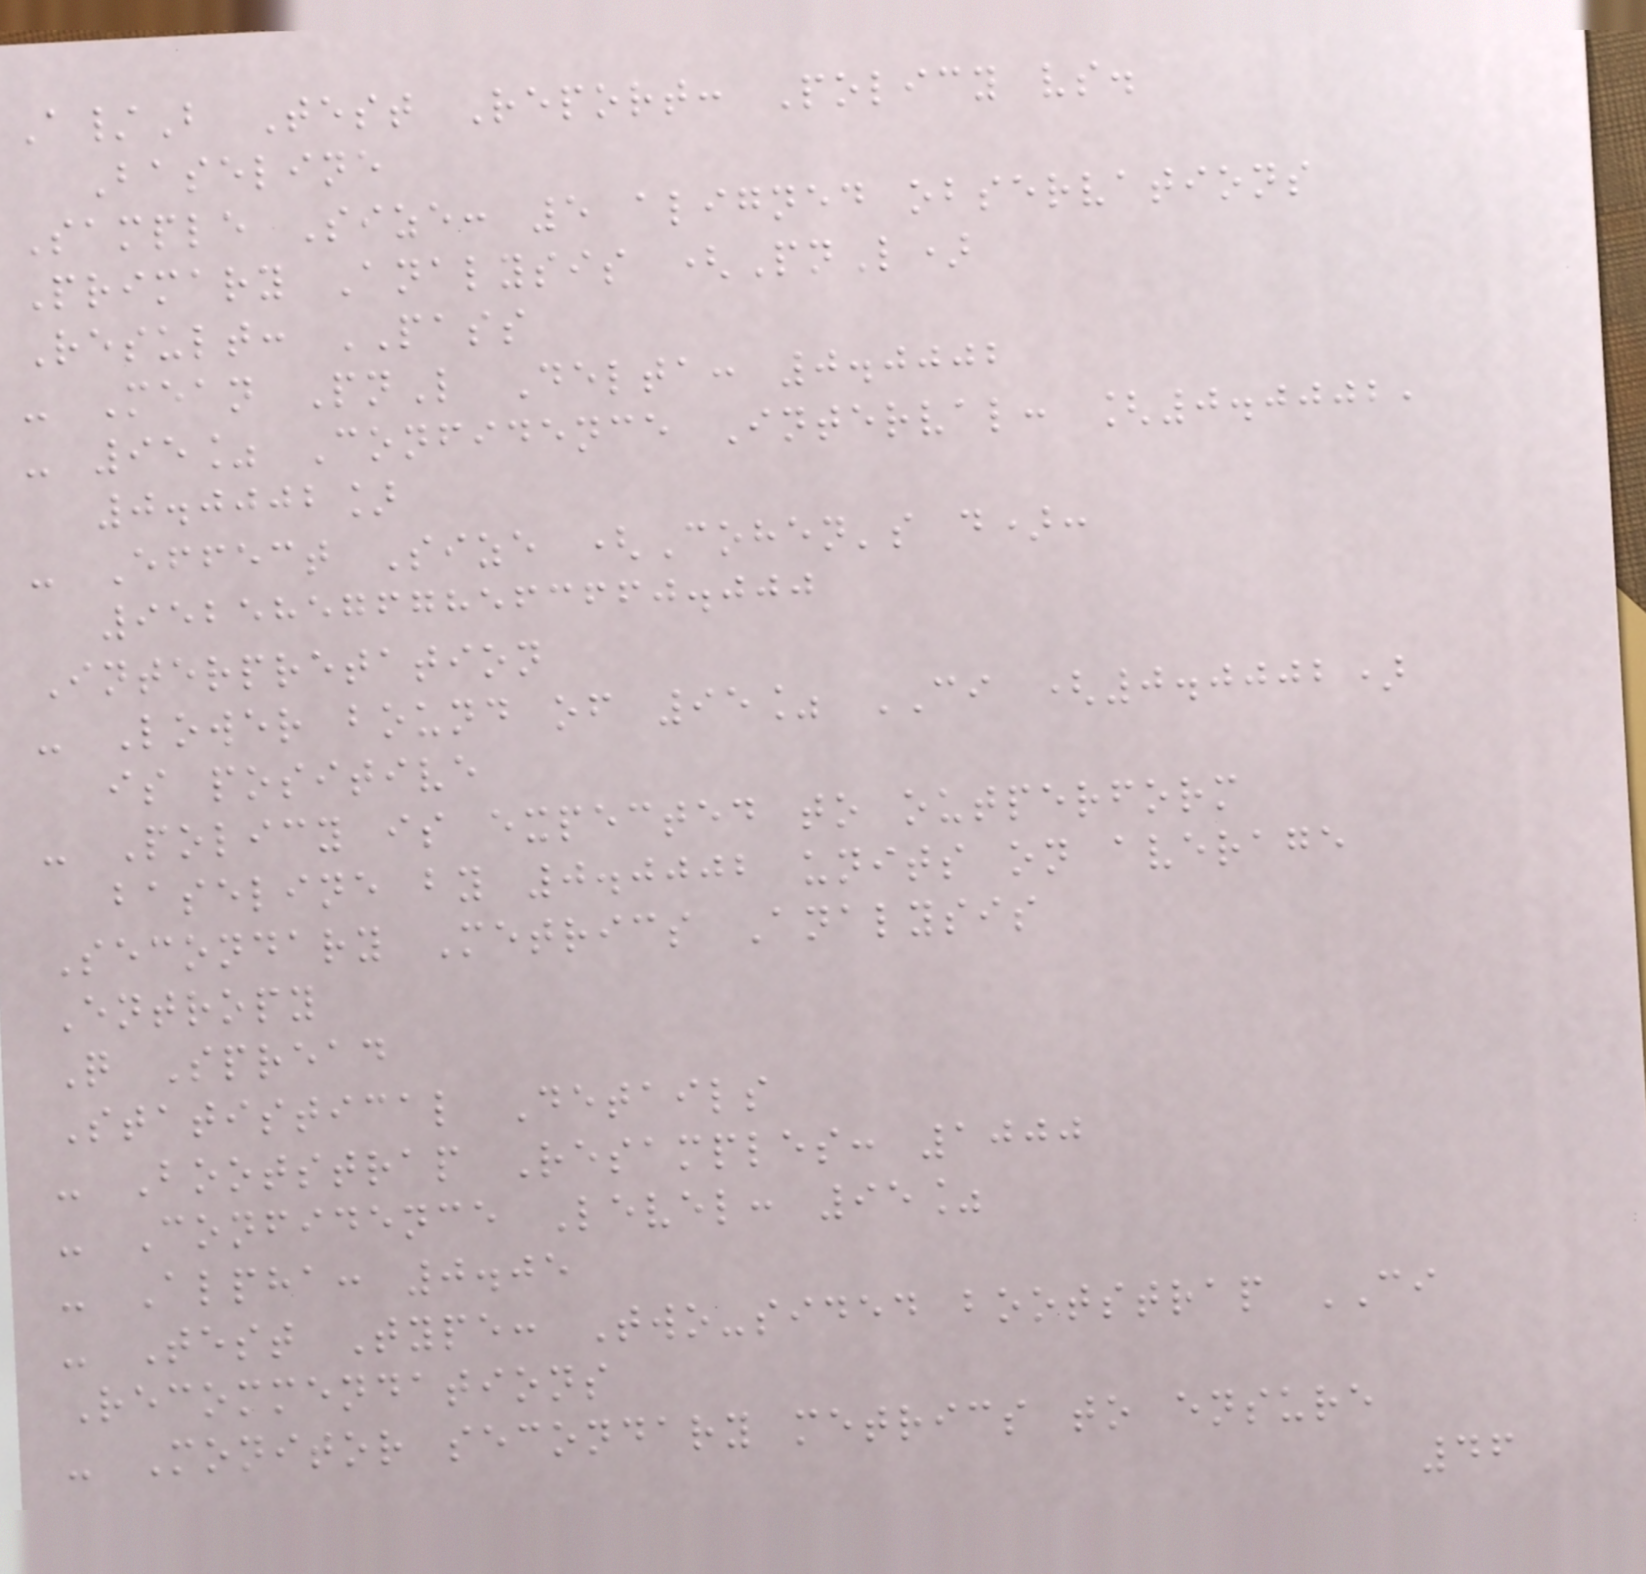A/B Test Report: Policy vs.
Baseline
Sample Size: 5 aligned observations
Primary Analysis (PnL)
Result: PASS
- Mean PnL Delta: 0.0002
- 95% Confidence Interval: [0.0002,
0.0002]
- Effect Size (Cohen's d):
9525857678563660.000
Interpretation
- Lower bound of 95% CI (0.0002)
is positive
- Policy is expected to outperform
baseline by 0.0002 units on average
Secondary Metrics Analysis
Entropy
Q Spread
Statistical Details
- Bootstrap Resamples: 1000
- Confidence Level: 95%
- Alpha: 0.05
- Test Type: Two-sided bootstrap CI
Recommendations
- Monitor secondary metrics to ensure
46
